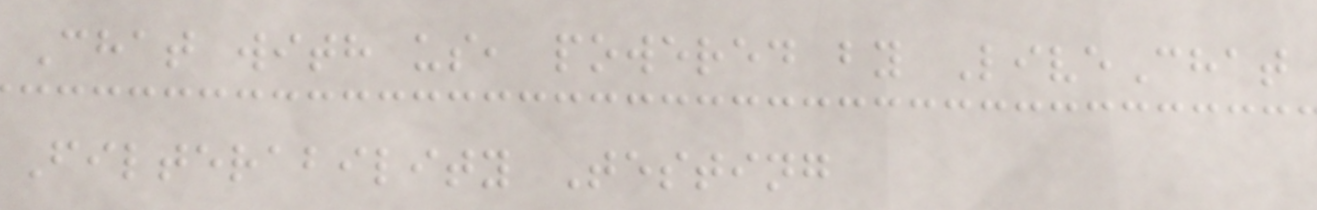Chat with us, powered by LiveChat
Filterability Testing
